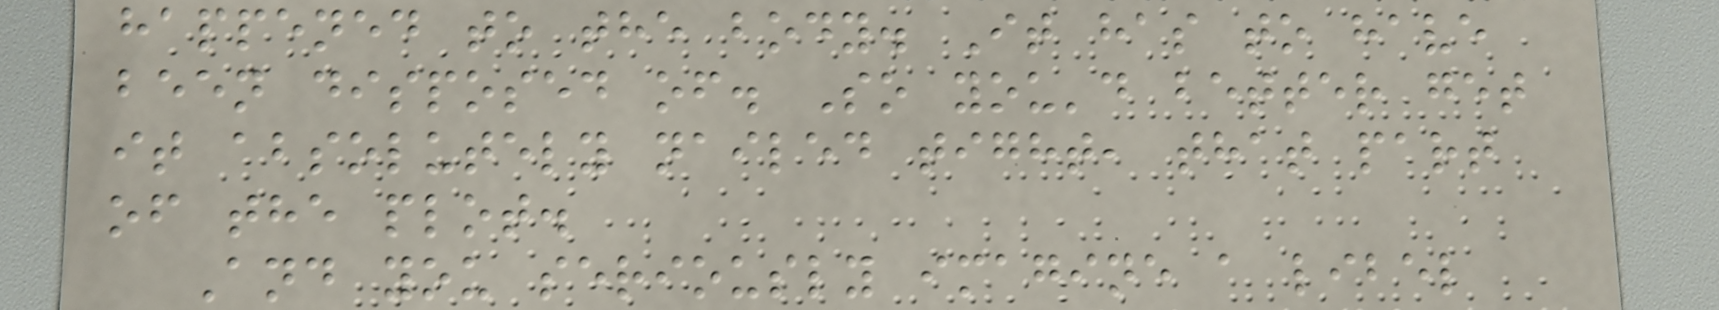happened to the body. It has to have
been disposed of. So you'd better get
it absolutely nailed tight, that part
of the plot.
And you seriously imagine a libel
